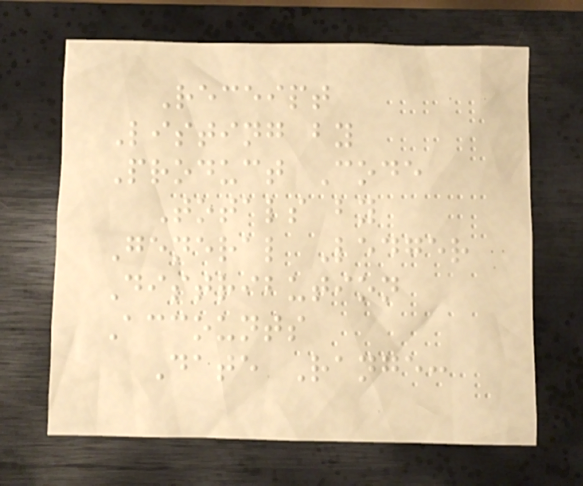Receipt
Listing by
Product Code
Totals by
General Ledger
Distribution
Accounts
Date Range:
